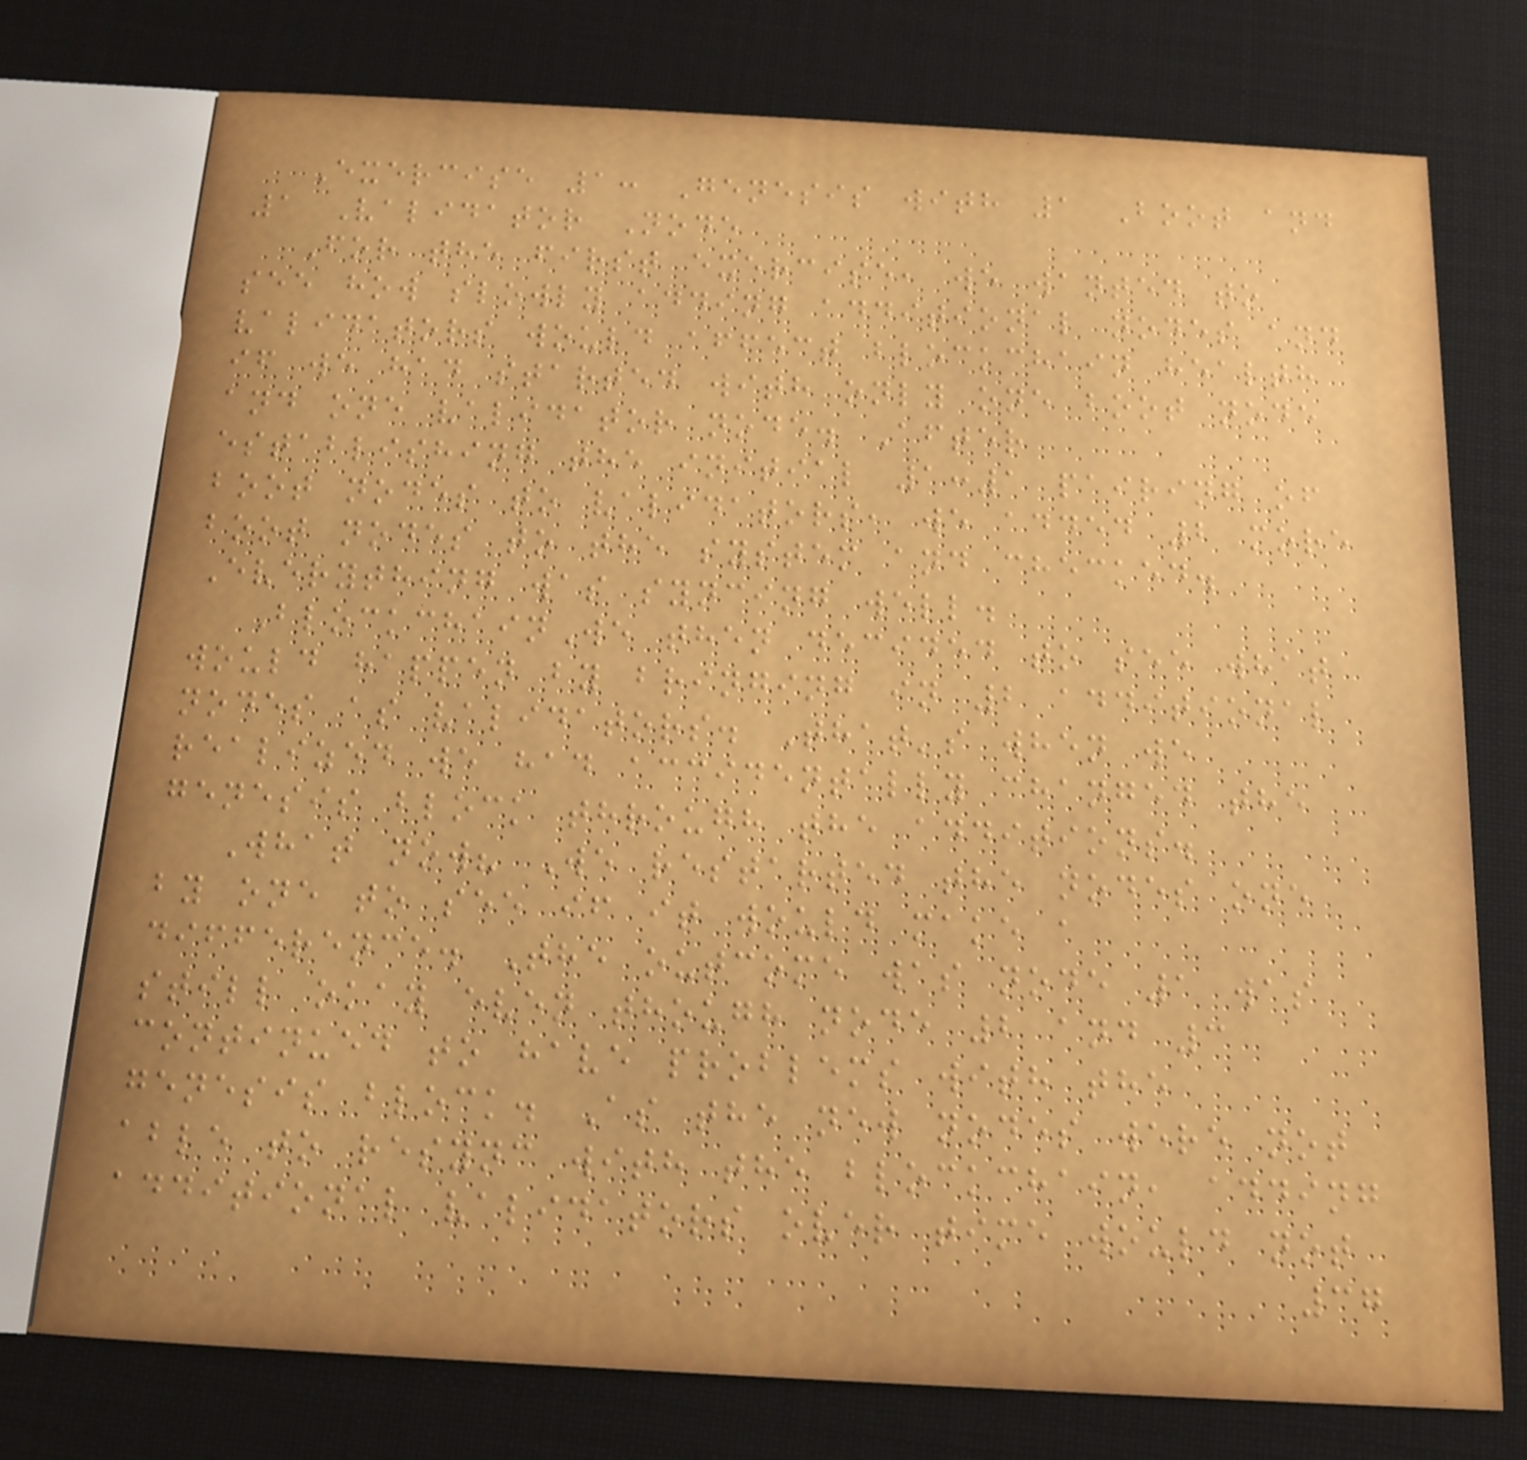Exercise 1: Genesis with 1 Boot and
1 Validator Node
For the first exercise, we wanted to
see how slowly adding additional nodes and
validators would affect blockchain health
if we had started with only one boot node
and one validator node. After
establishing the initial 1:1 pairing of
boot nodes to validators, we added 2 more
boot nodes to the system and checked.
Everything was syncing well.
BlockchainWe then decided to see what
would happen by bringing in 2 additional
nodes as validators. That's when we
realized we had accidentally changed the
genesis block through the additions.
What now? We restarted the nodes one
by one to see if it would make a
difference. The outcome was node 1 was
still okay even though node 2 and 3
continued to have problems with the
genesis block. As the new nodes were not
able to resync with the blockchain, adding
additional validators over time would not
37
